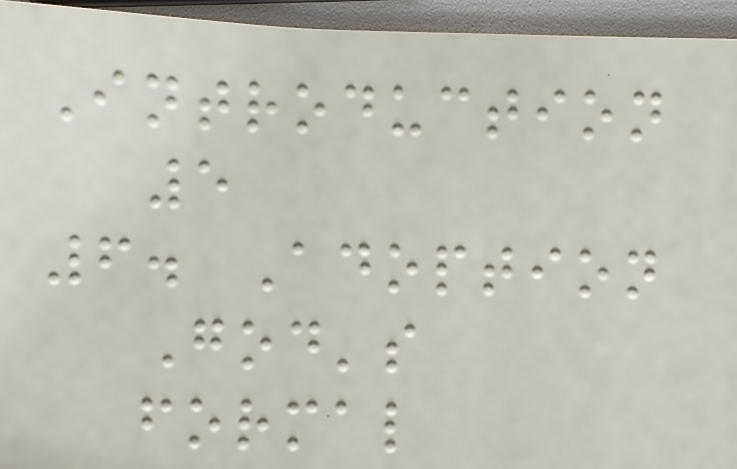Introduction
5
6. Adoption
God's
formal
